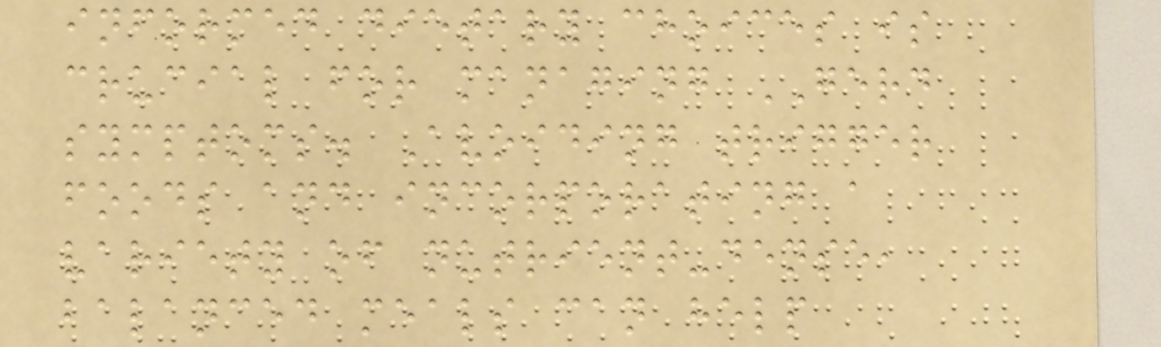informed dietary choices is
crucial for managing GERD
symptoms. Avoiding trigger
foods and incorporating a
variety of nutrient-dense,
balanced meals can help
